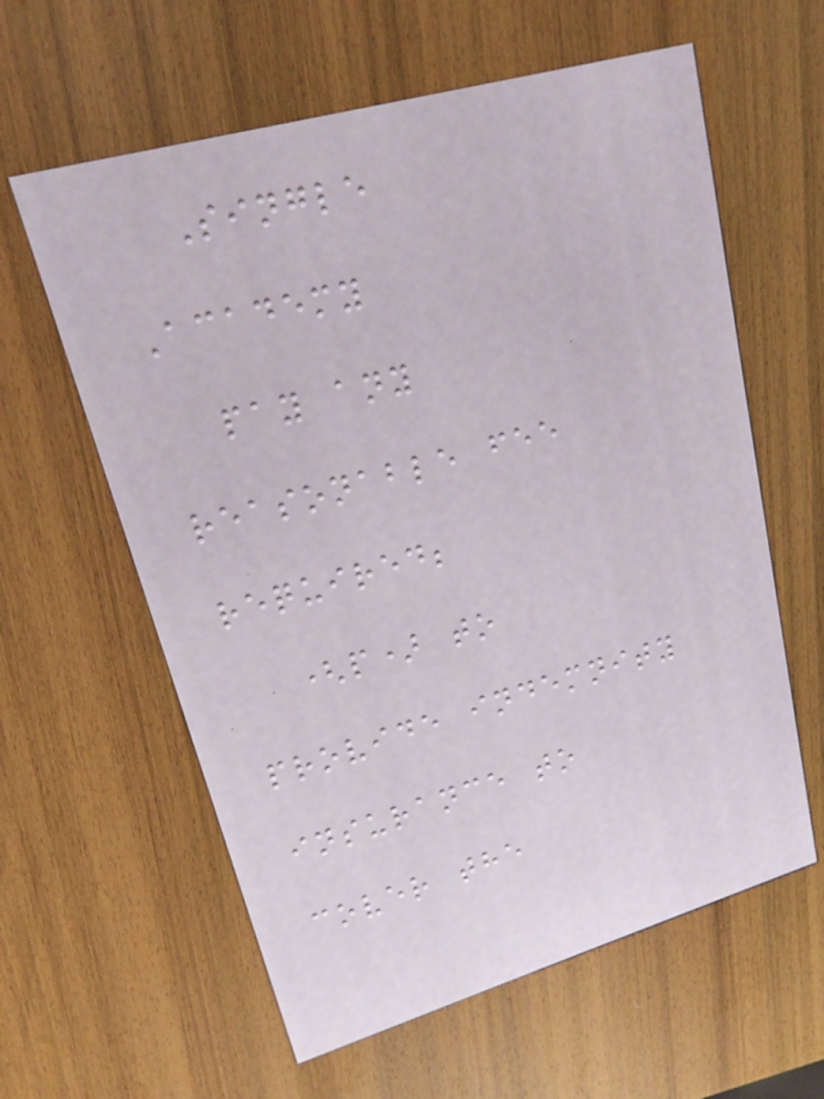Single
Academy
pay any
reasonable fee
required;
(p) to
provide indemnity
insurance to
cover the
